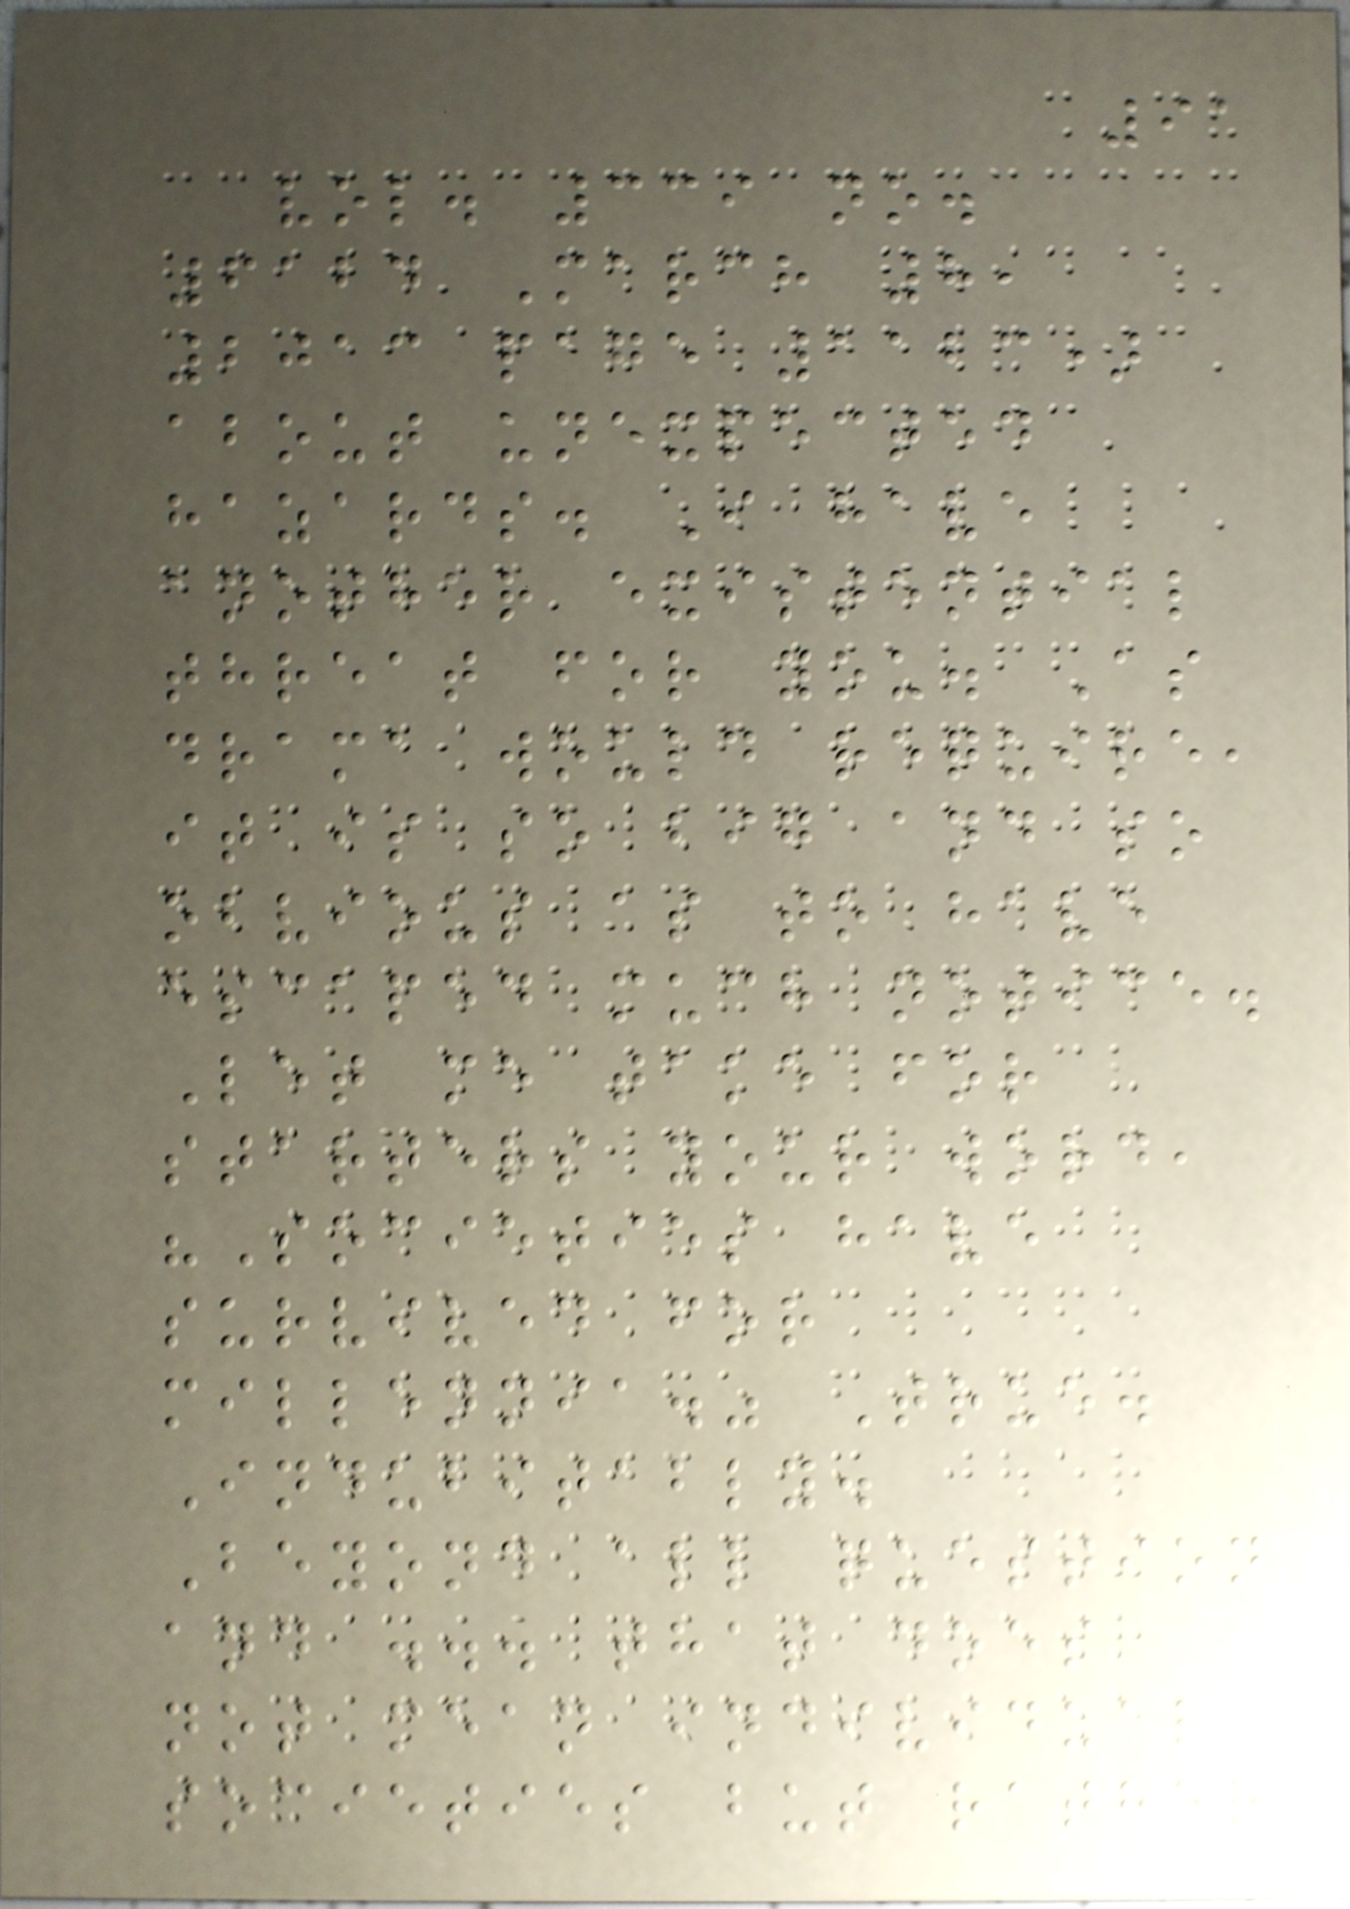91
vol. 339 no.
6124 March 8,
2013 page 1123)
about unexpected
hazards. I have
another existential
threat for you. As
drama would require,
it is so big and so
obvious as to have
escaped much notice.
Let me take for
starters your word,
"Societies have
survived for
millennia." True.
Indubitably.
Beyond all question
and ... that does
not mean individual
societies but rather
